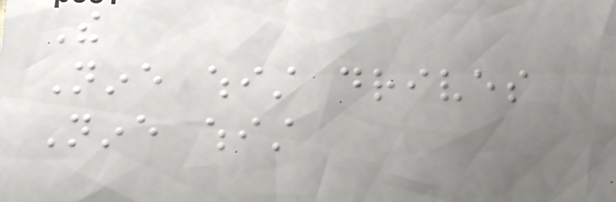The
Nine whist drives
Nine whist
